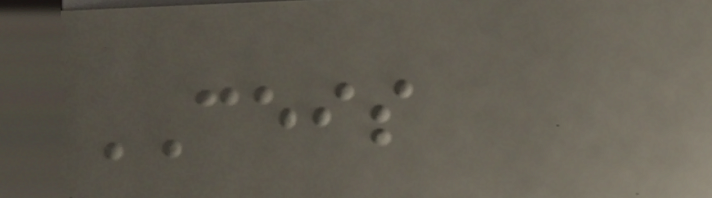CEIS
